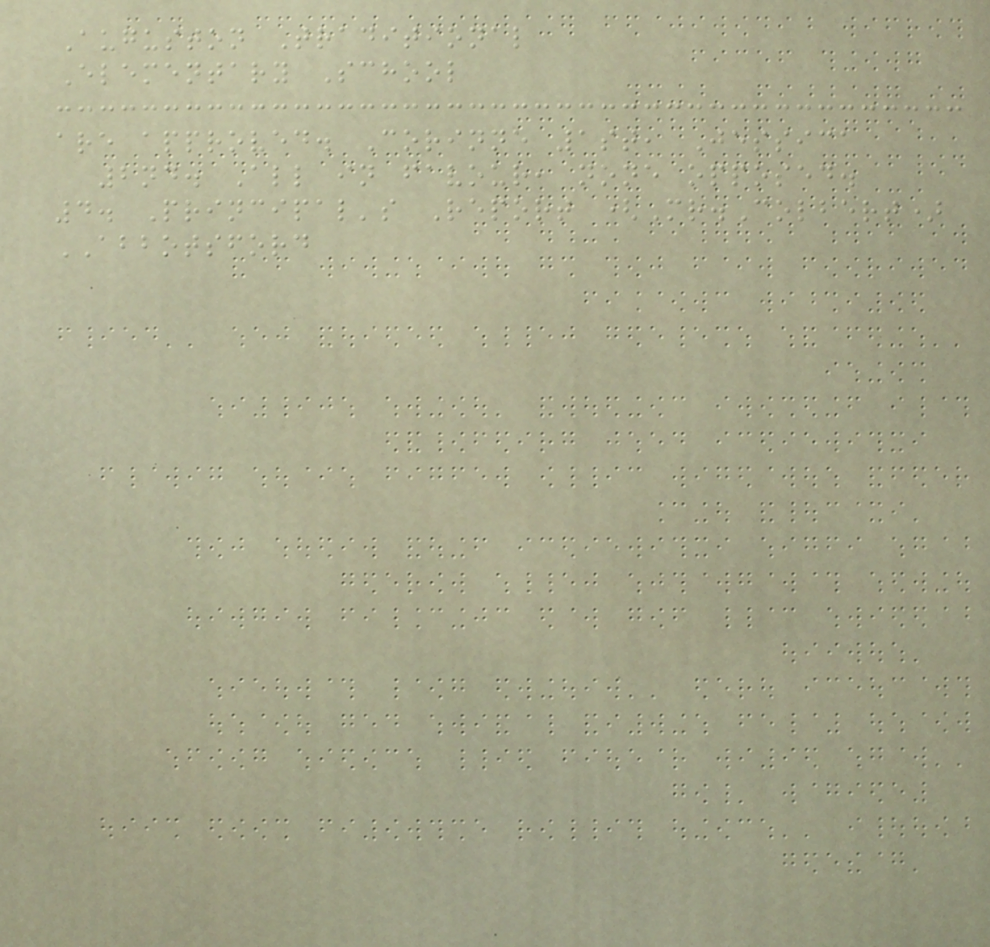Auguston Traditional
Elementary School
are approved. Corinne 1st, Jessica
2nd. All in favour, none opposed.
4. Principal's Report (Mr.Colbert)
ABBOTSFORD
